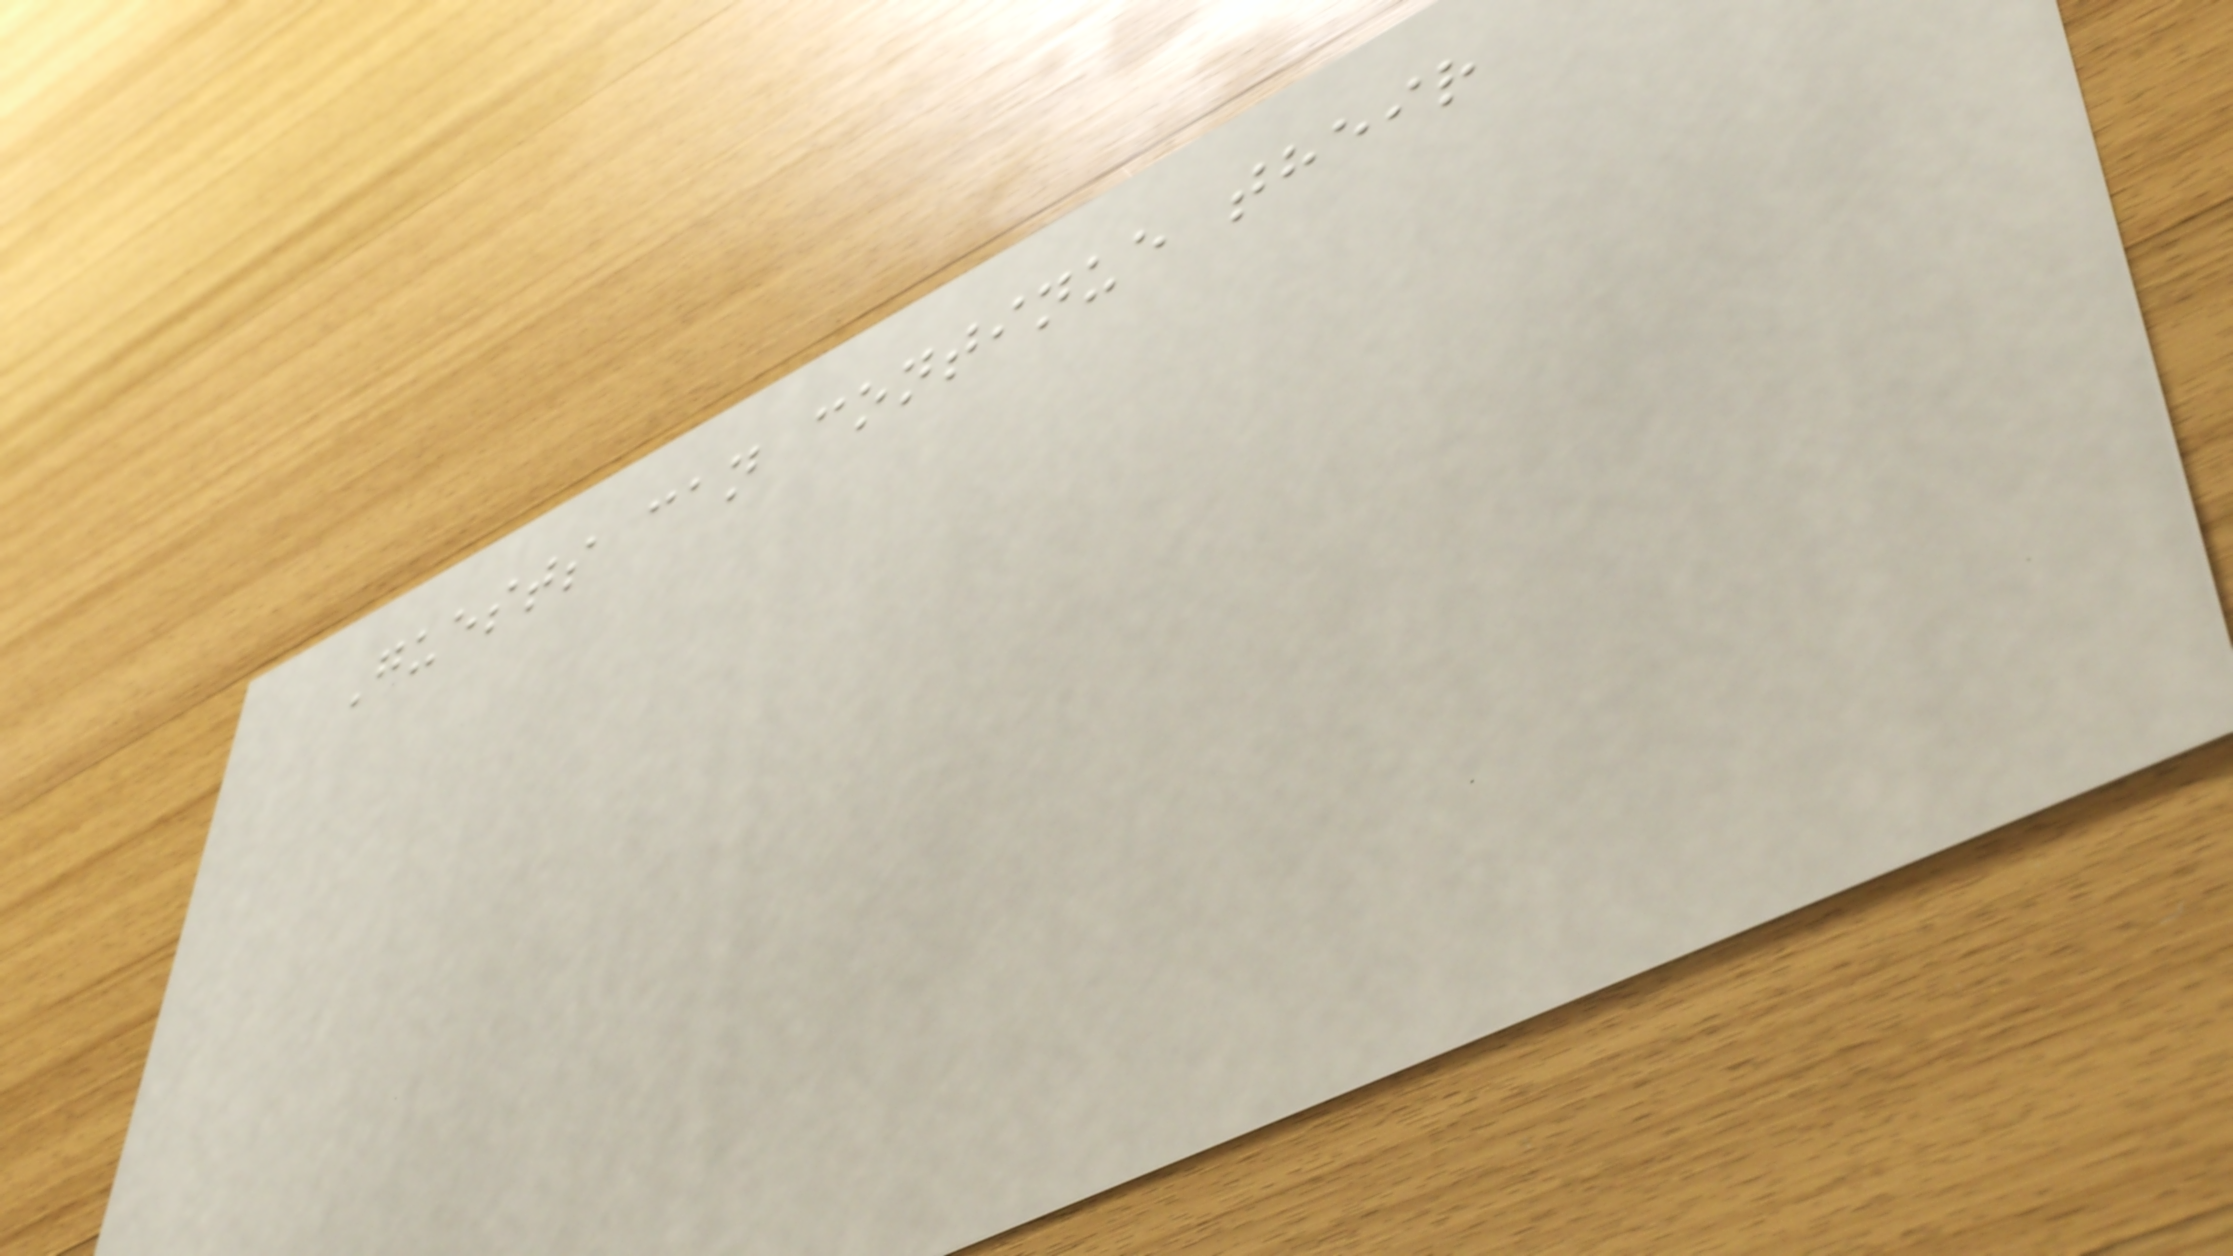Guests can continue their
